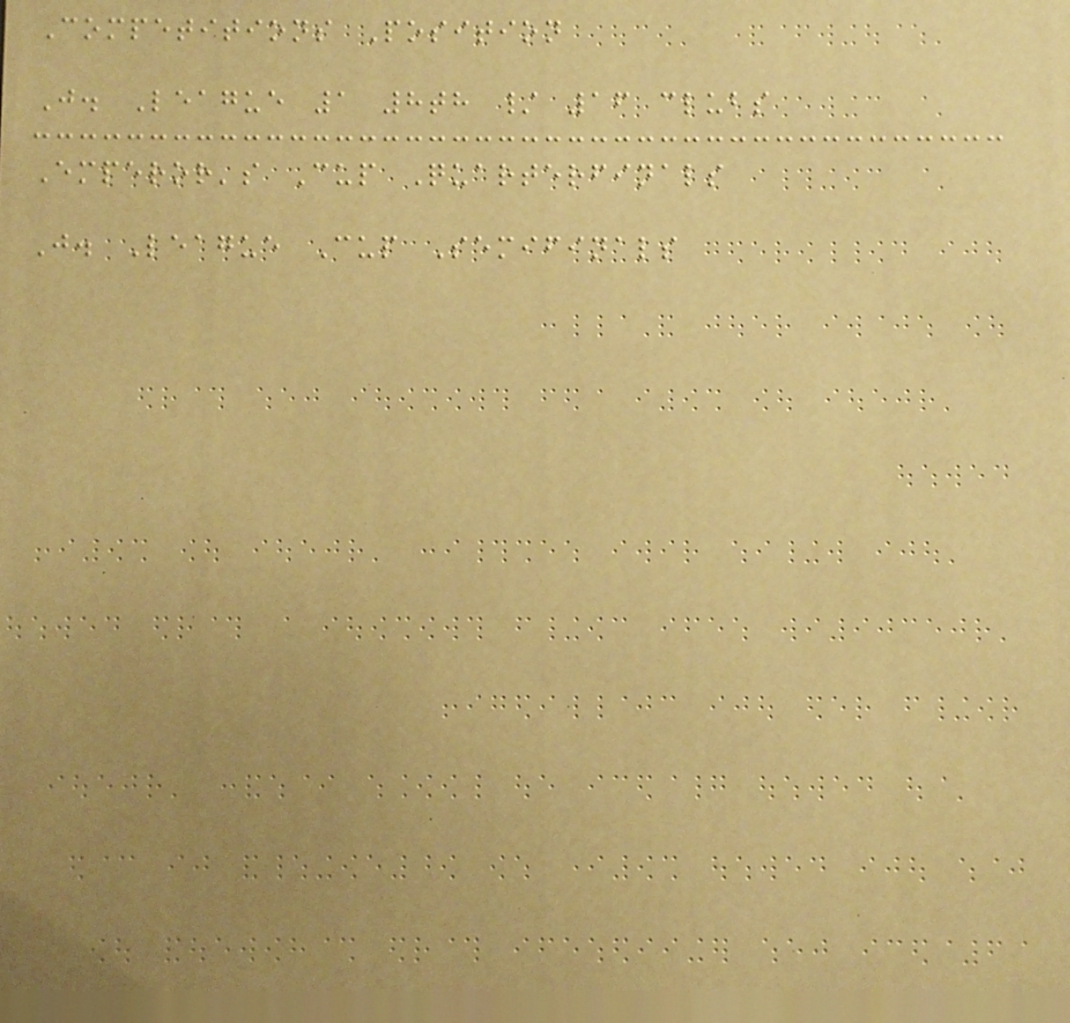Competitions Position
J. League 1 8th / 16 clubs
Emperor's Cup Quarterfinals
J. League Cup Semifinals
